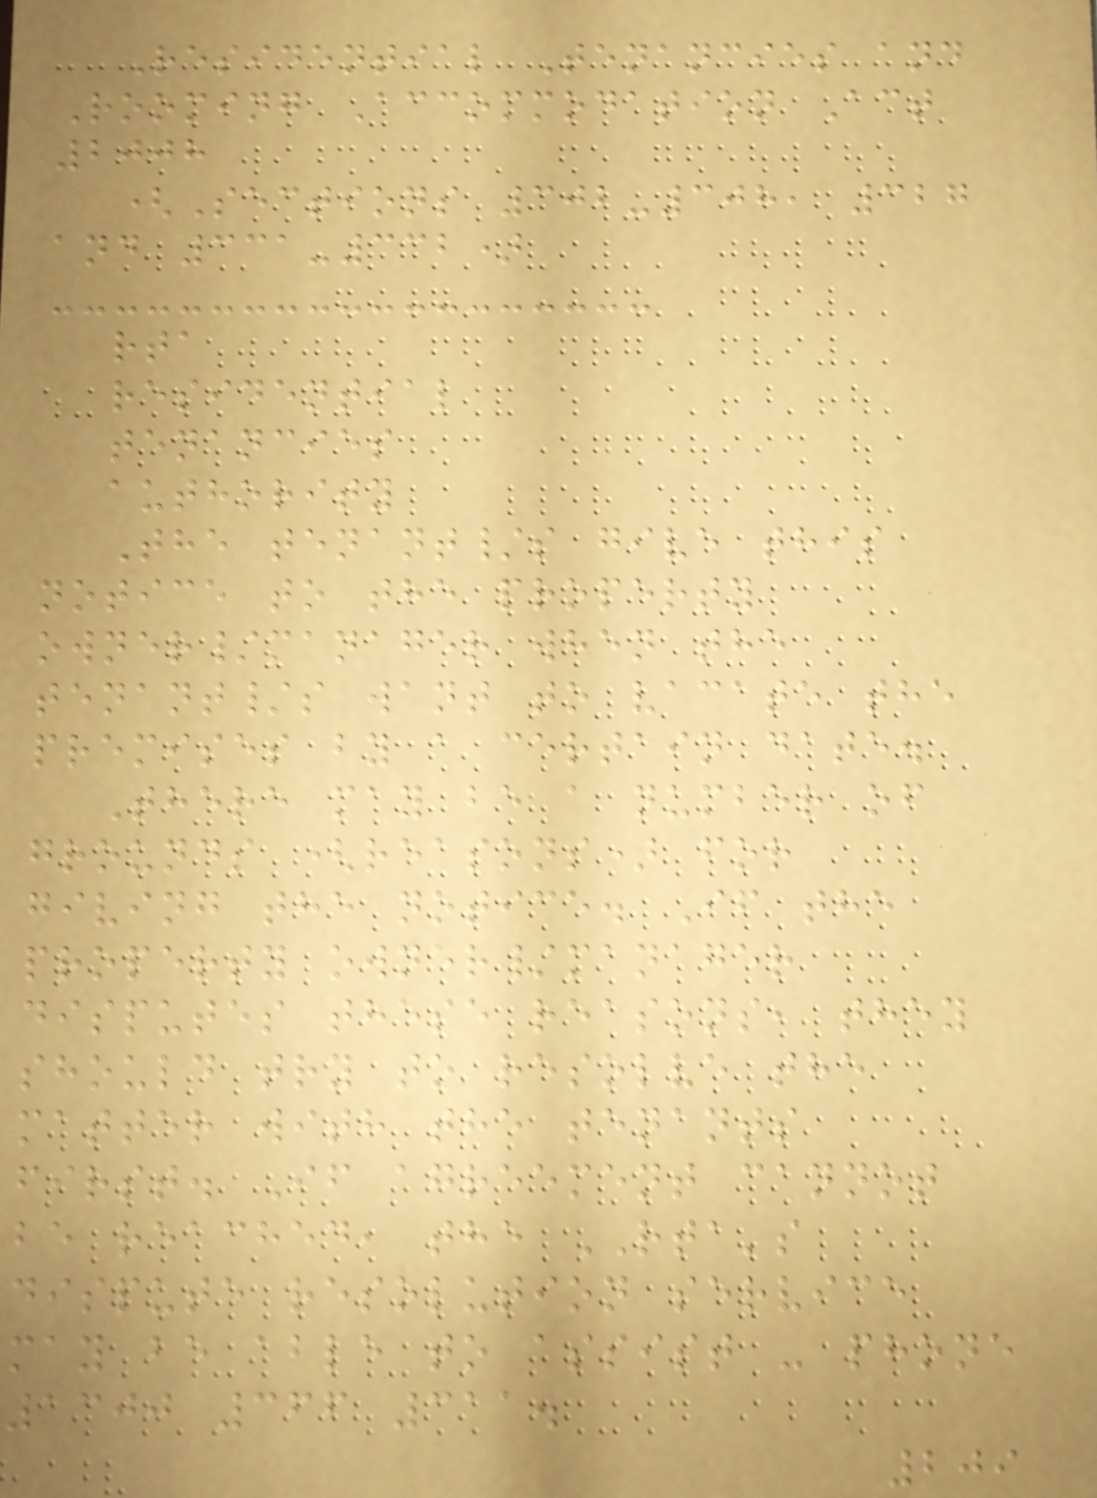Residential Tenancies and
Rooming Accommodation Act
2008
(Sections 302-308, 327
and 331-332)
rta
residential
tenancies
authority
The tenant/s give this
notice to the property
owner/manager when the
tenant/s want to vacate the
premises by a certain date.
There may be a number of
grounds (reasons) for
giving the notice. If the
property owner/manager
disputes these reasons, they
should try to resolve the
matter with the tenants
first. If agreement cannot
be reached, the RTA's
dispute resolution service
may be able to assist - phone
1300 366 311.
209
